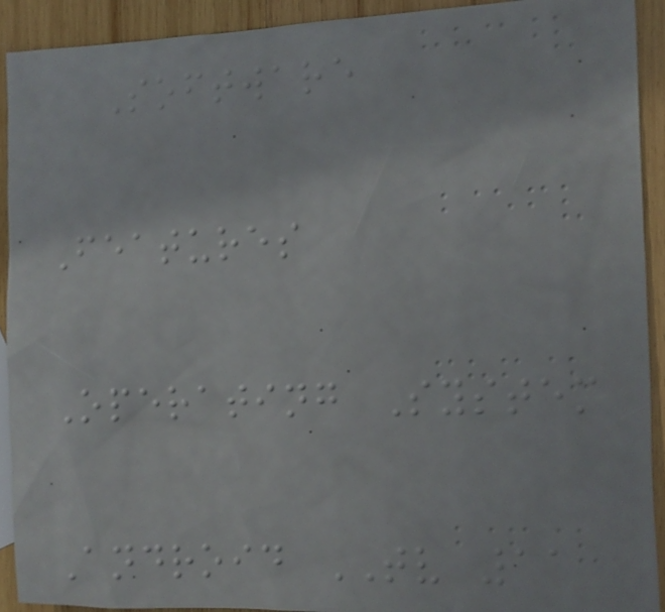Software
Features
Operating System
Android TV 11
